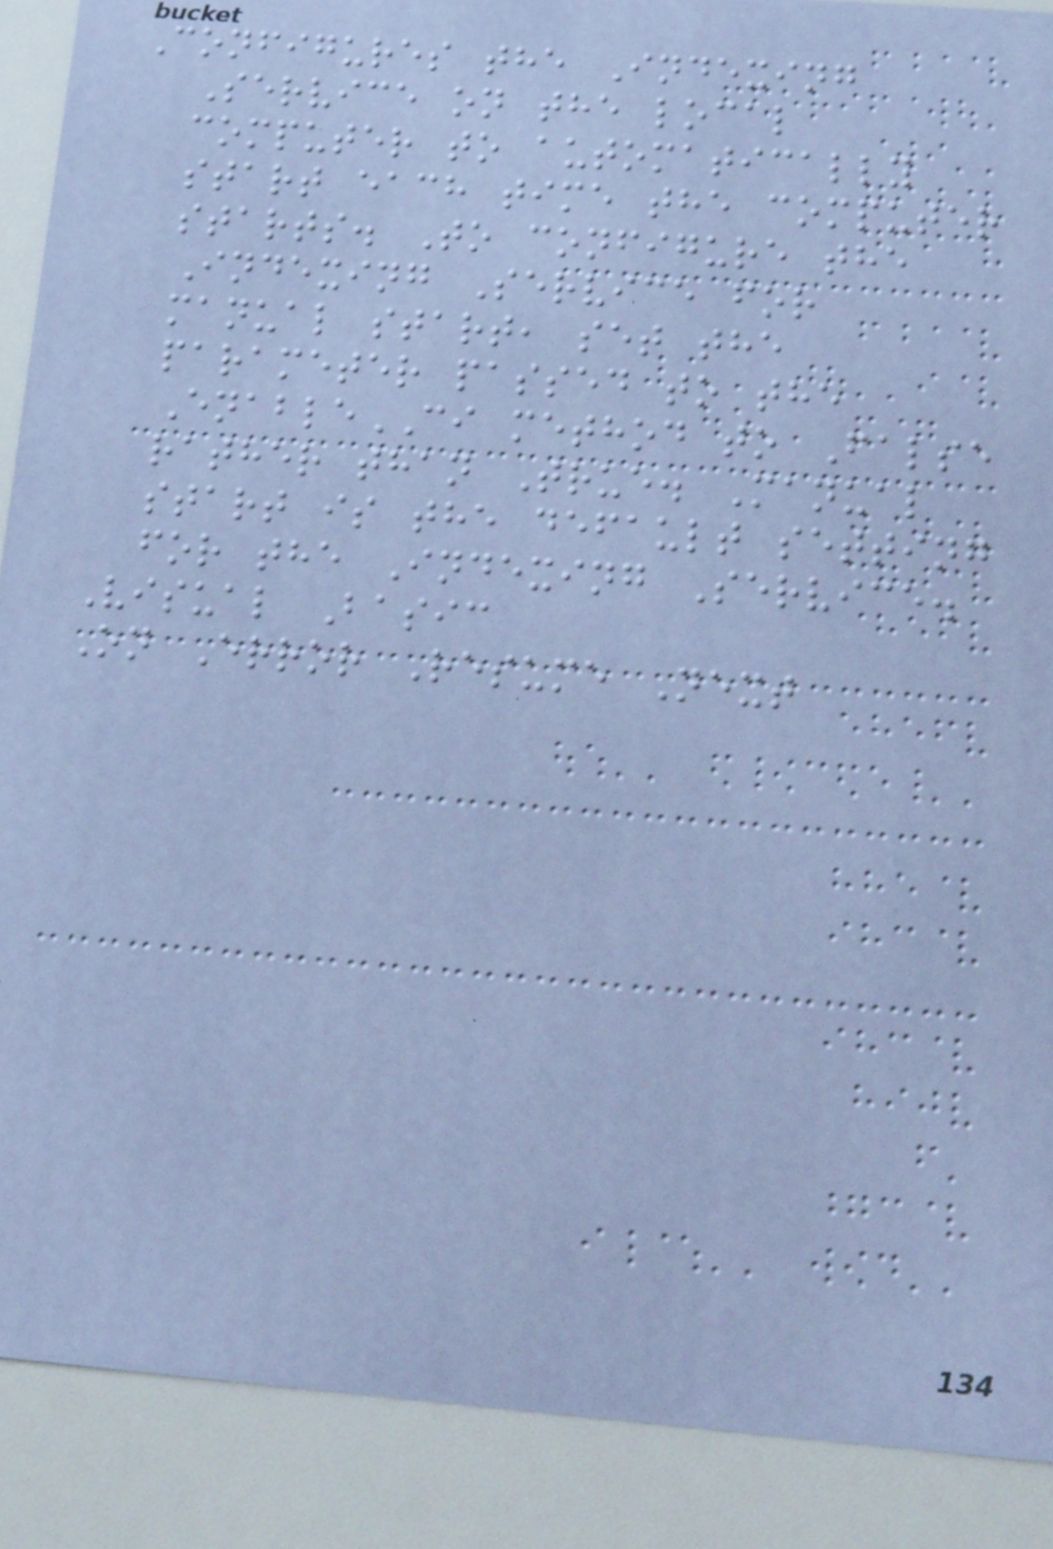Configures the Indexing
Service on the local
computer to automatically
start each time the computer
starts. To configure the
Indexing Service for
manual start, set the
parameter passed to the
EnableCI method to False
rather than True. Manual
start is the default setting
for the Indexing Service.
Visual Basic
On Error Resume Next
